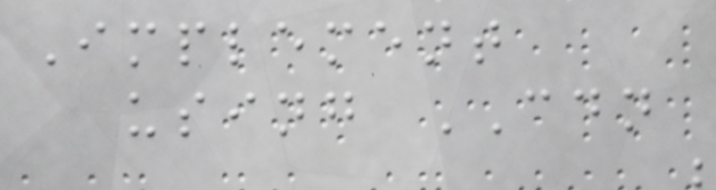Implement
using CDN
